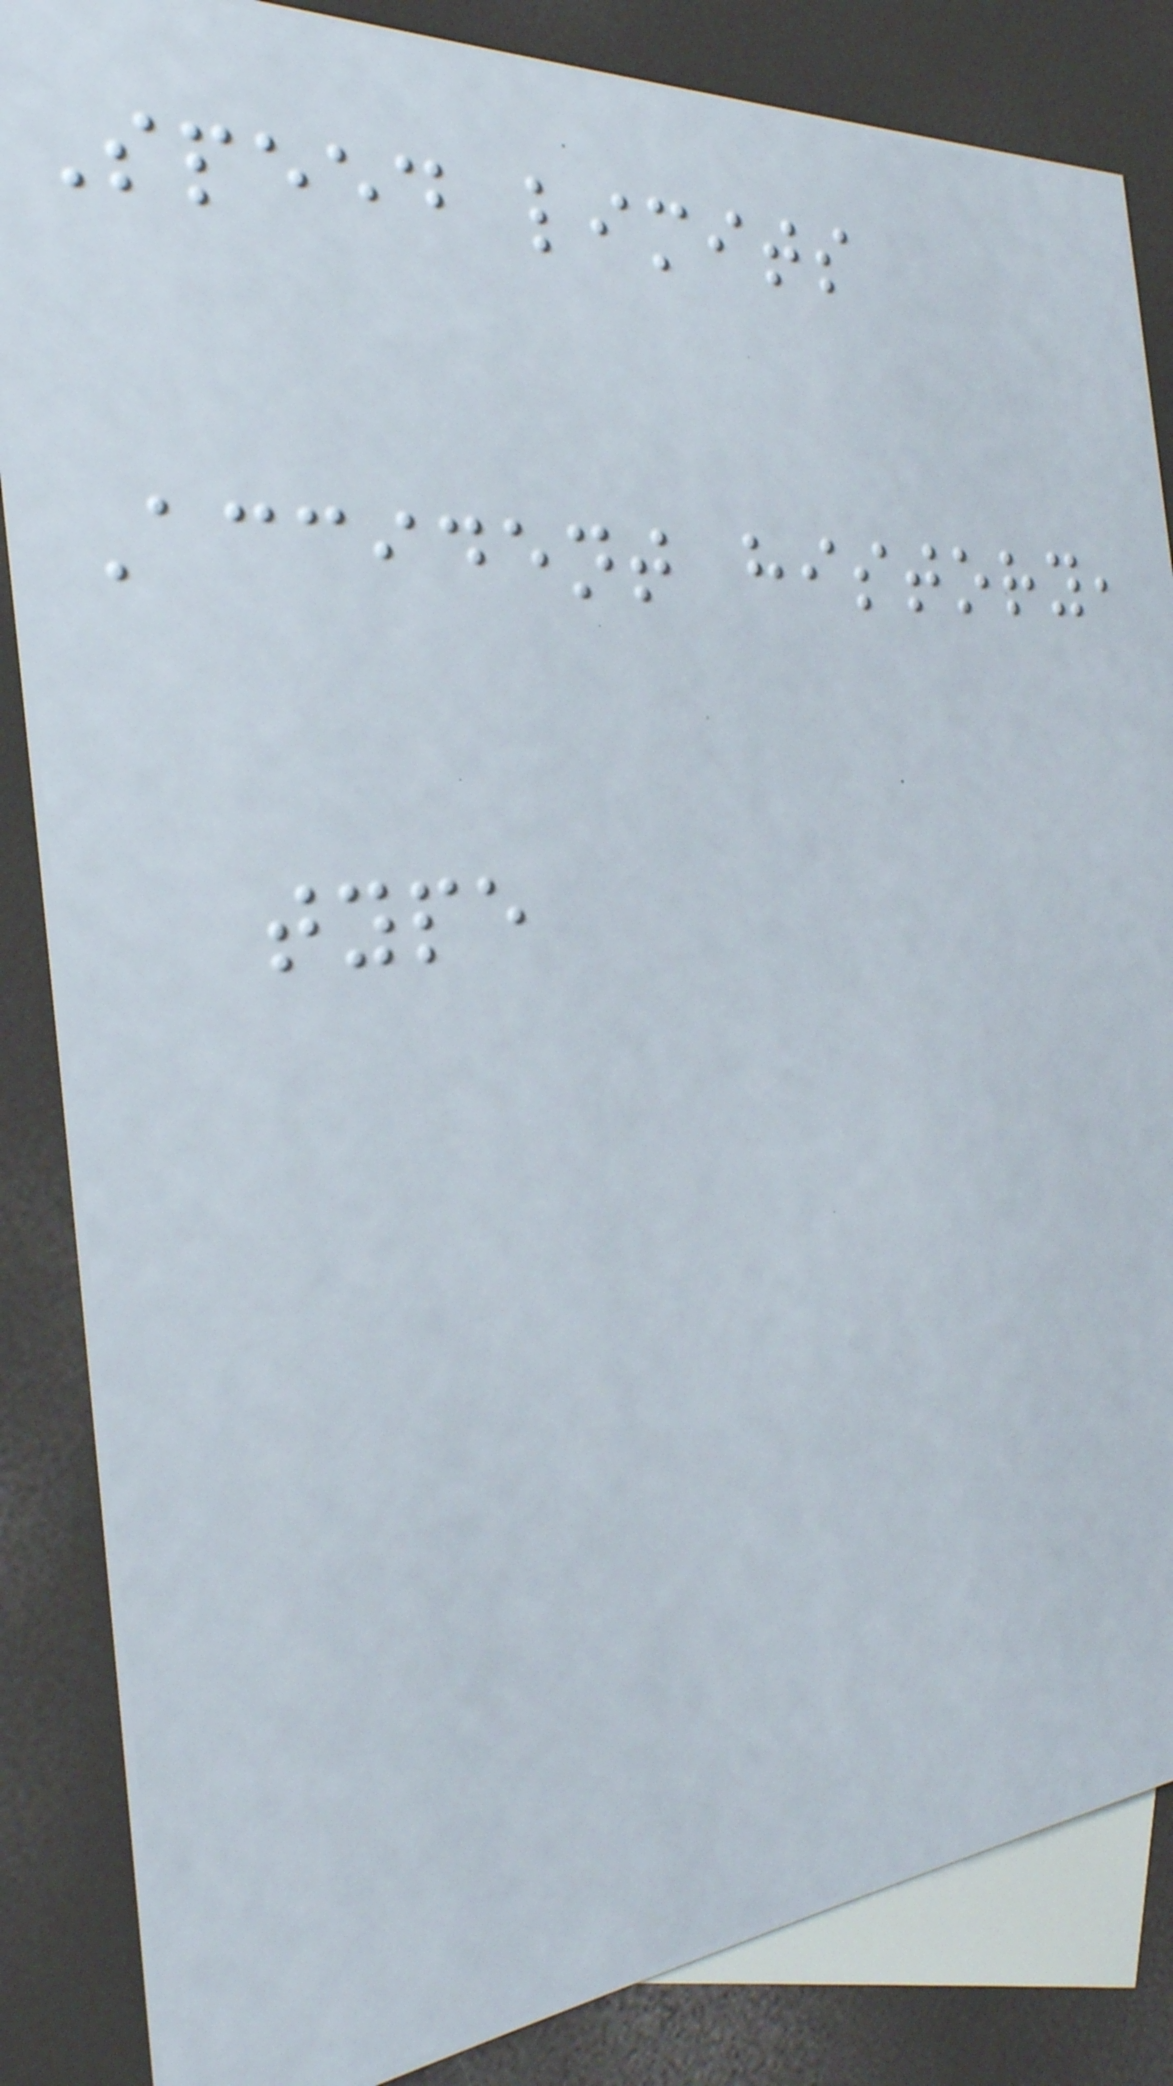Speed limits
Accident history,
type
